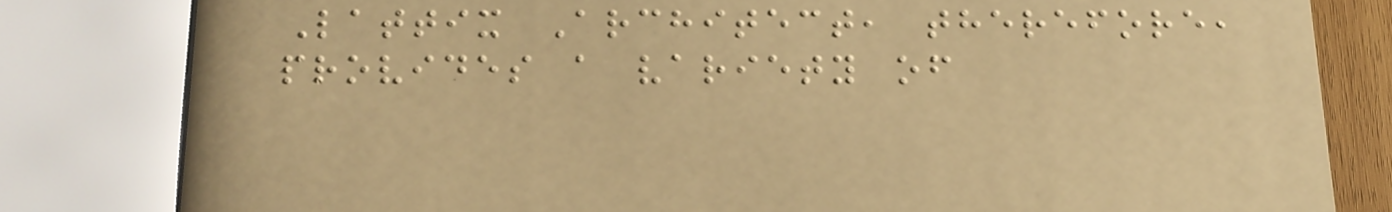Lattix Architect, therefore,
provides a variety of
